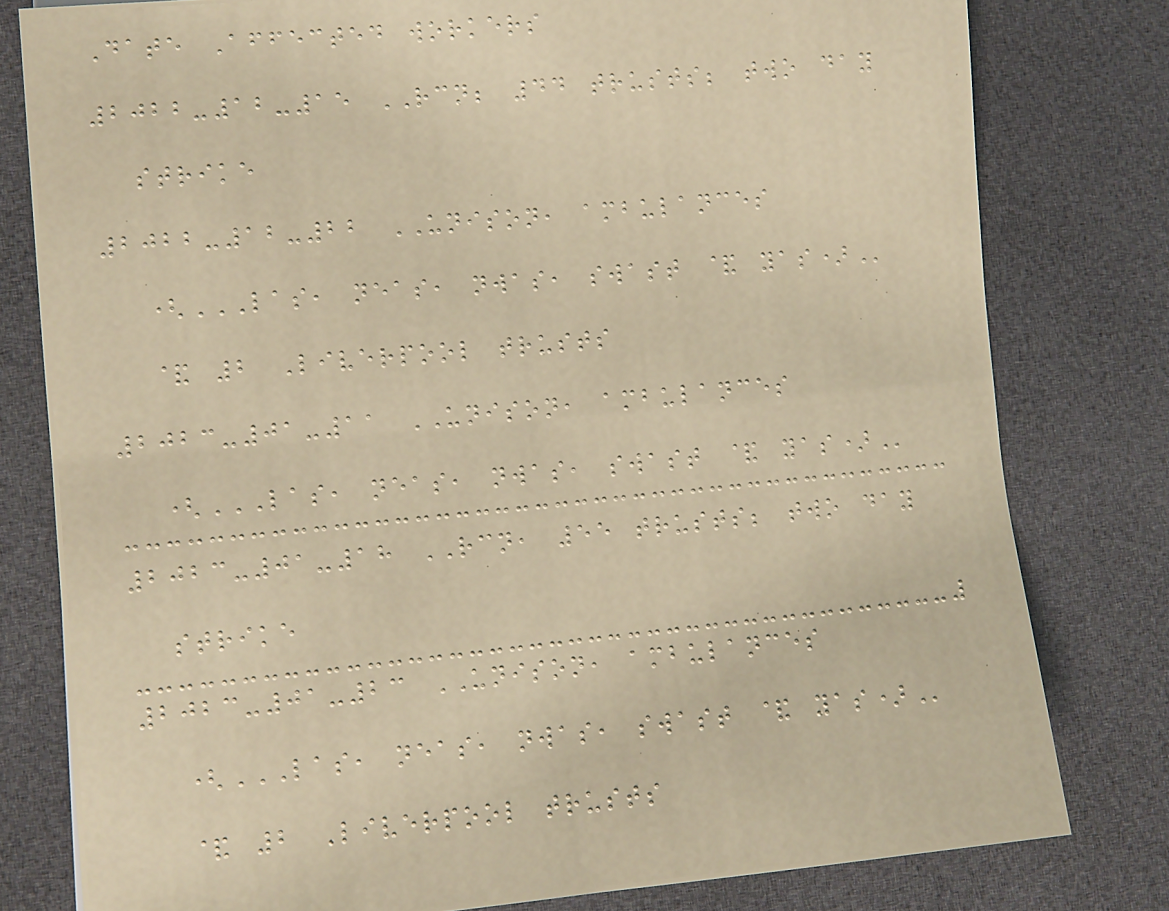Date Affected workers
2022-12-15 RCN; 44 trusts; two day
strike
2022-12-22 UNISON, ambulances
(LAS, NEAS, NWAS, SWAST & YAS)
& 2 Liverpool trusts
2023-01-11 UNISON, ambulances
(LAS, NEAS, NWAS, SWAST & YAS)
2023-01-18 RCN, 55 trusts; two day
strike
2023-01-23 UNISON, ambulances
(LAS, NEAS, NWAS, SWAST & YAS)
& 2 Liverpool trusts
